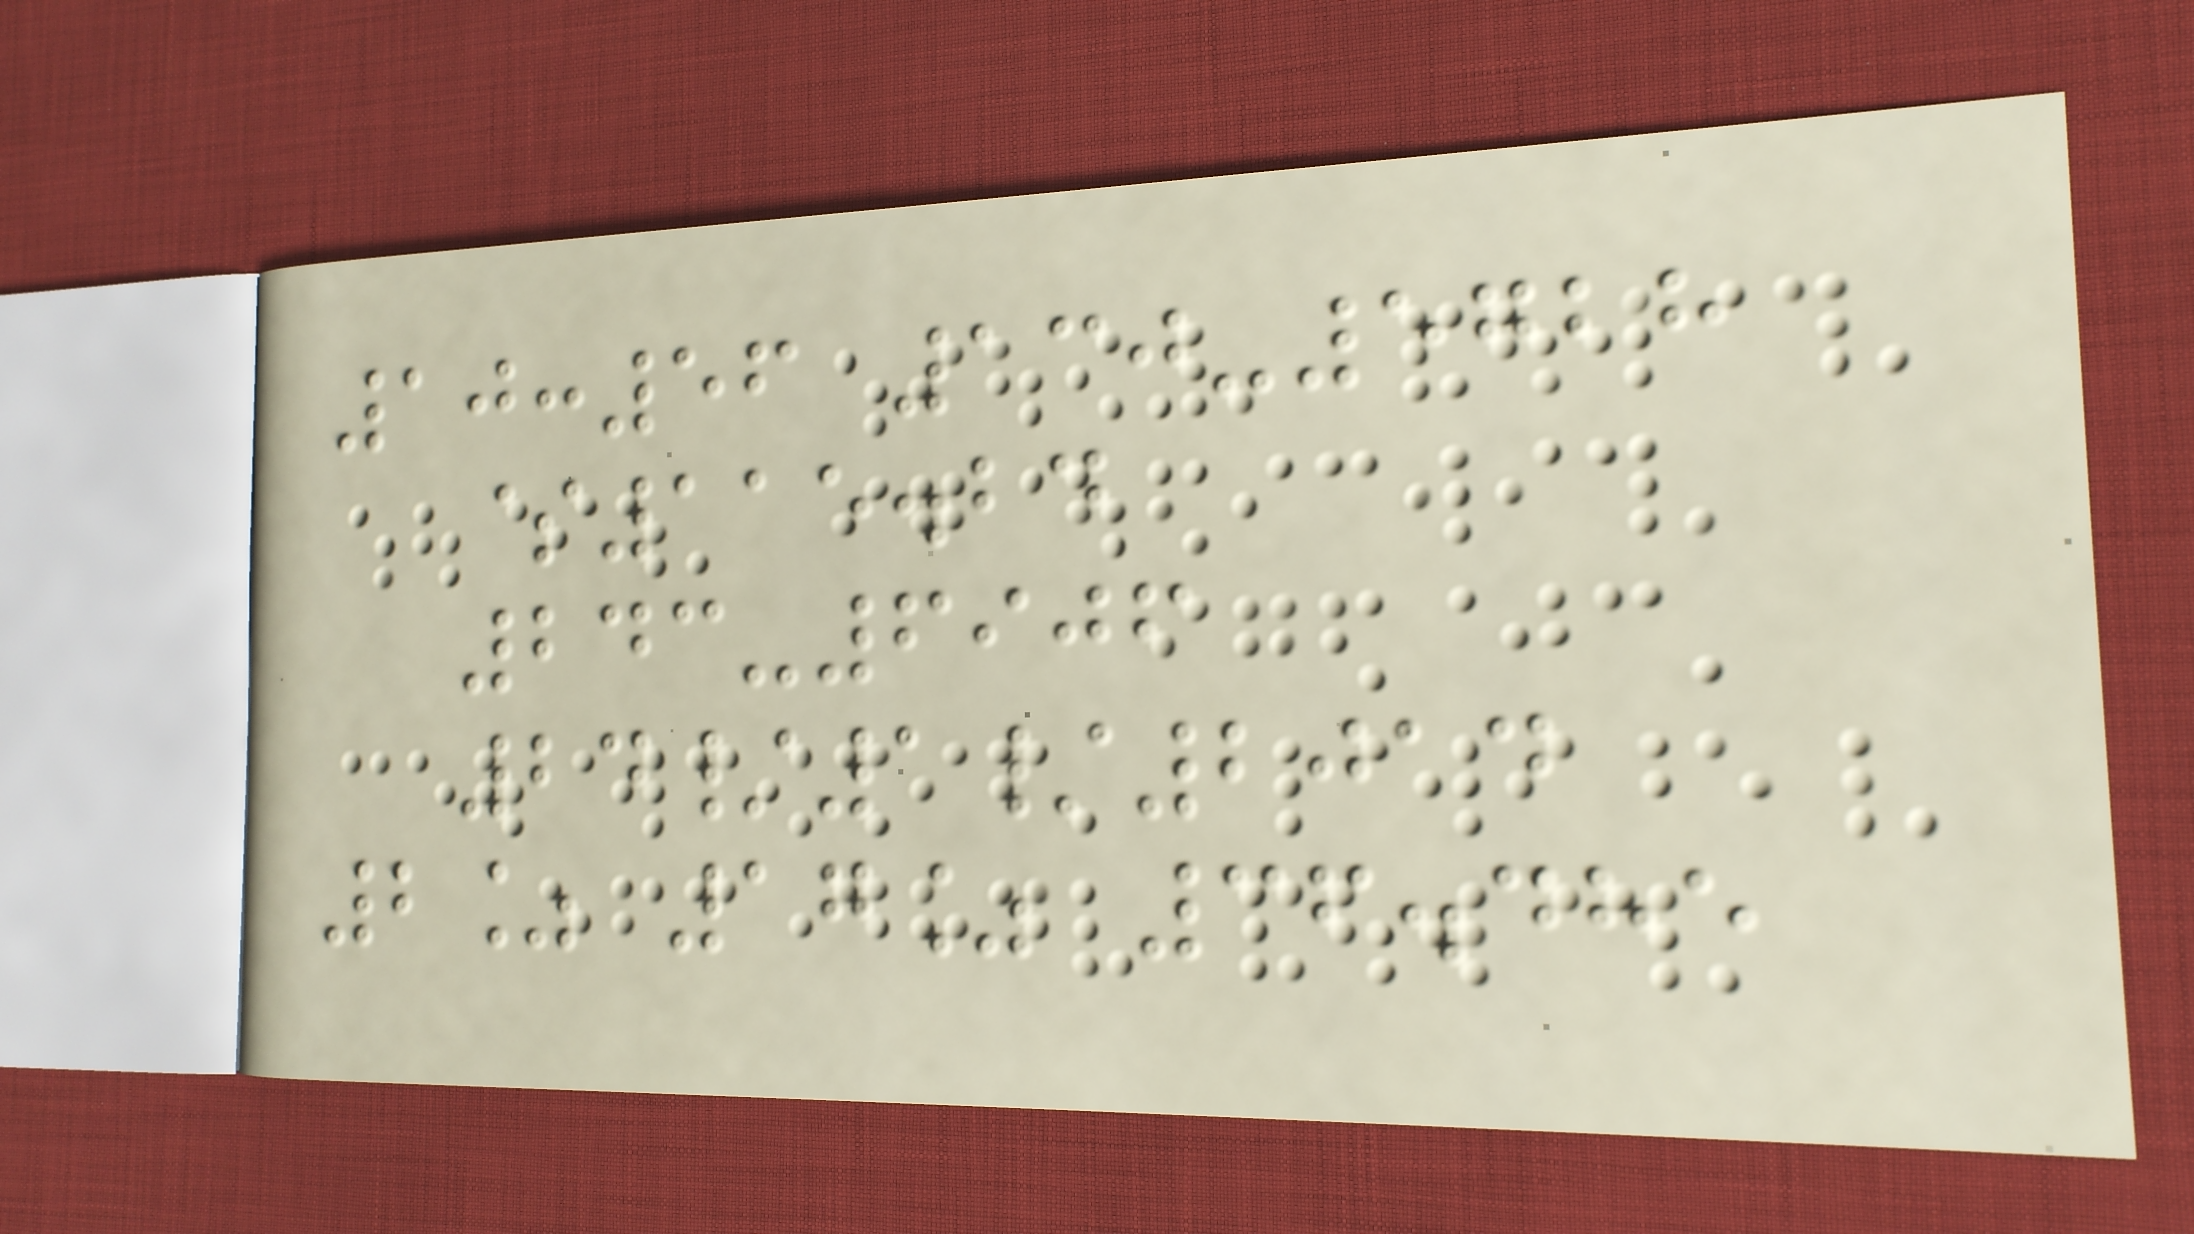10:56 130-5728
$115.24
243-6906
24/1/2014
2% 17% 36.485
